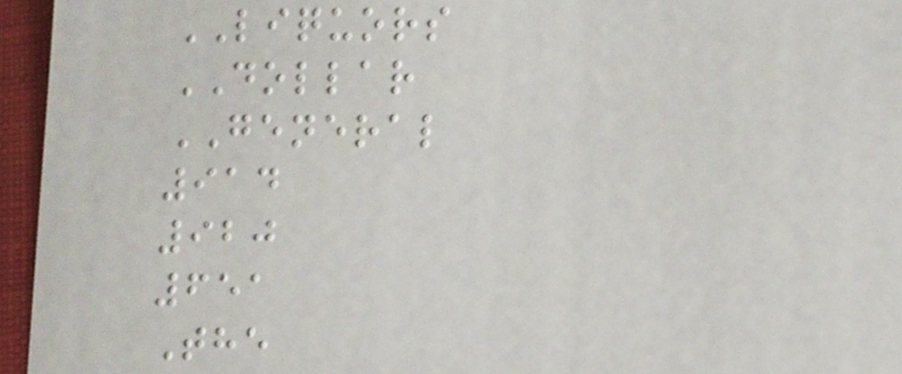LIQUORS
DOLLAR
GENERAL
914
920
651
The
